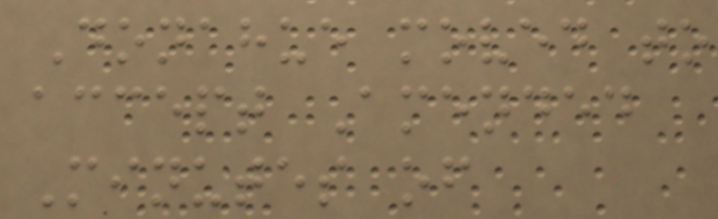Donahue moved to
accept Amended
Minutes of
